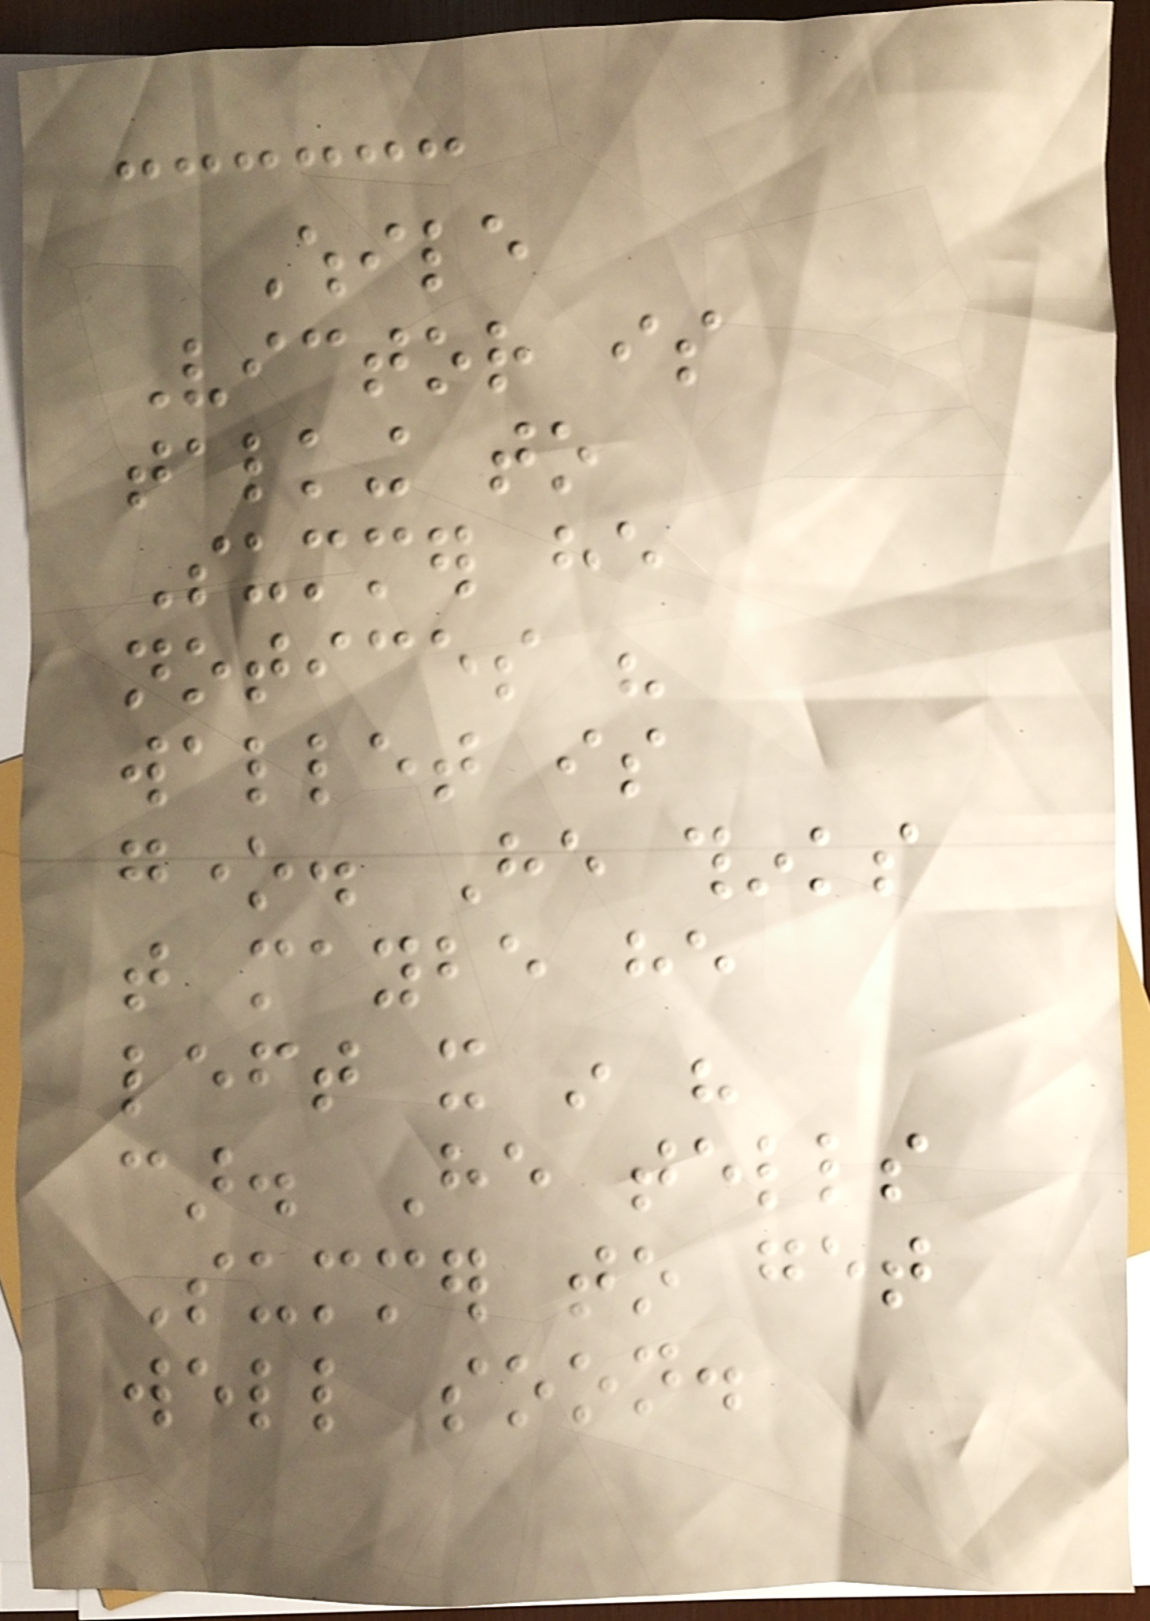While
Victor is
talking to
Summer he
notices his
wallet is
gone. He thinks
that maybe he
left it in his
car. He tells
Summer to get
well soon.
